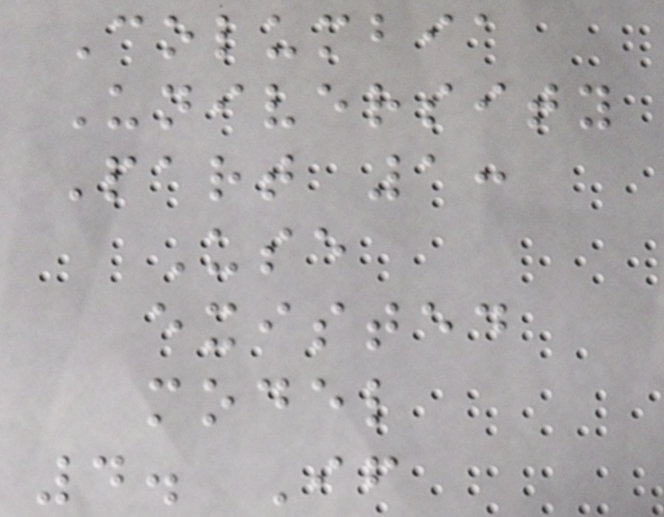Columbia
University
Part 1:
Use
existed
model
4. If
